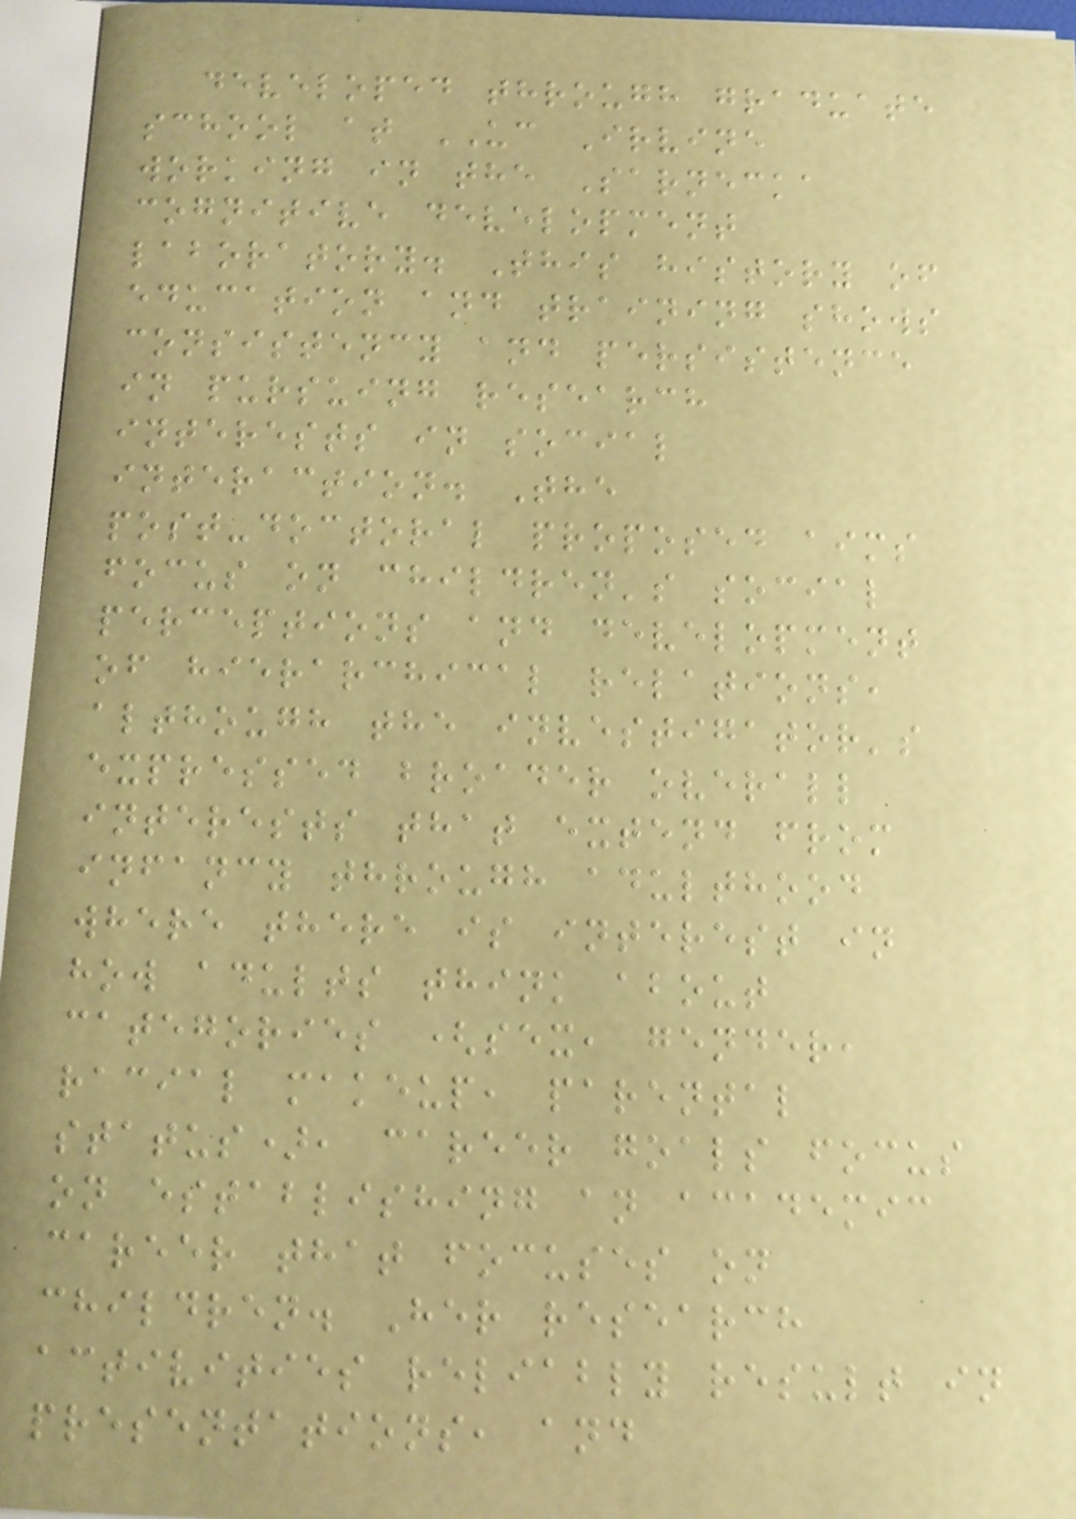developed through graduate
school at UC Irvine
working in the Sarnecka
cognitive development
laboratory. This history of
education and training shows
consistency and persistence
in pursuing research
interests in social
interaction. The
post-doctoral proposed aims
focus on children's social
perceptions and development
of hierarchical relations,
although the investigator's
expressed broader overall
interests that extend from
infancy through adulthood
where there is interest in
how adults think about
categories (sex, gender,
racial makeup, parental
status), career goals focus
on establishing an academic
career that focuses on
children. Her research
activities reliably result in
presentations, and
